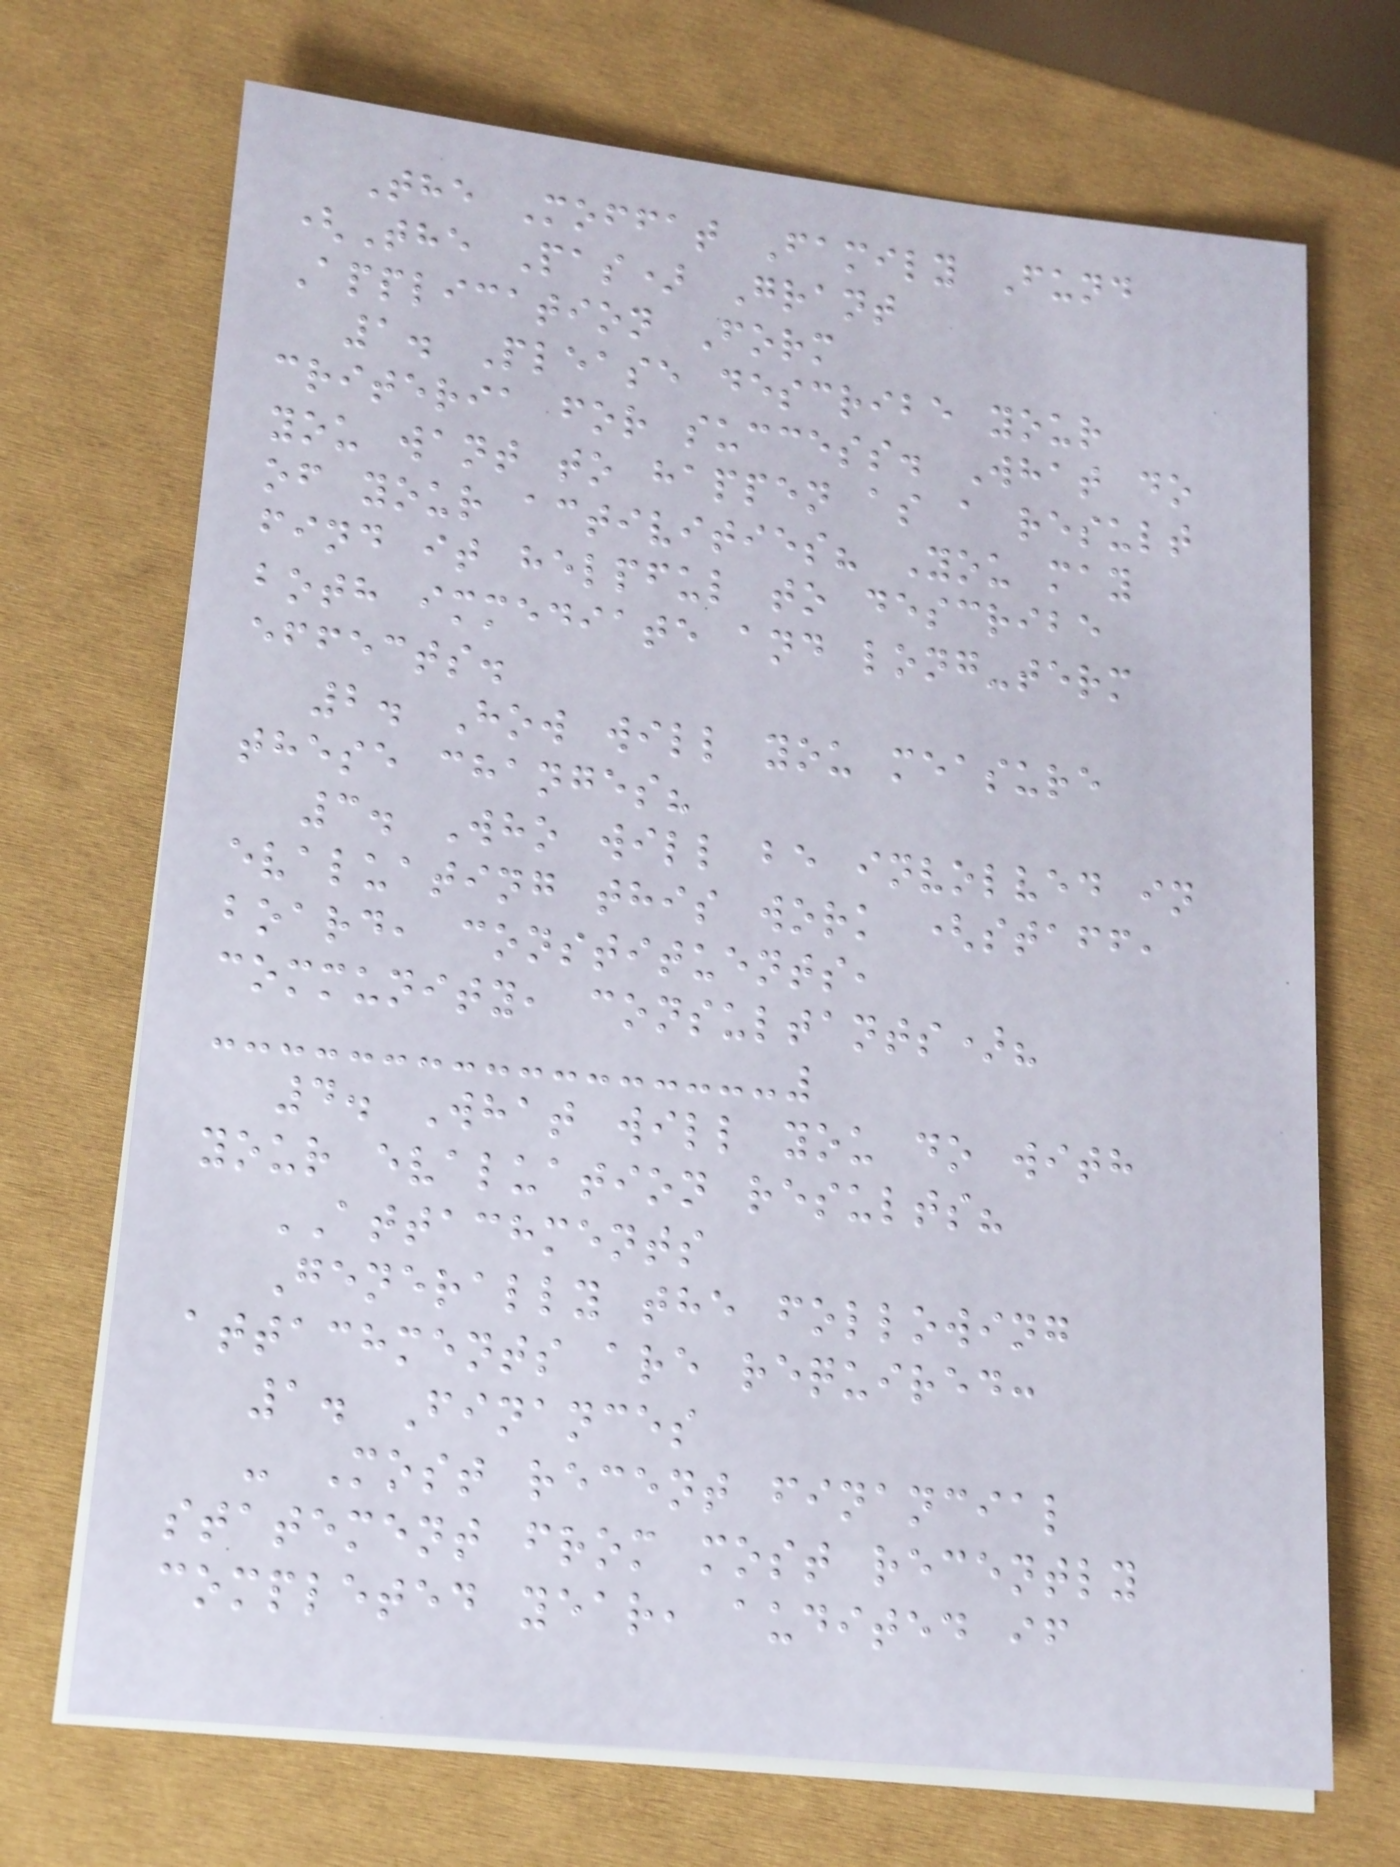The Moffat Family Fund
(The Pas) Grant
Application Form
1. Please describe your
criteria for success. What do
you want to happen as a result
of your activities? You may
find it helpful to describe
both immediate and long-term
effects.
2. How will you measure
these changes?
3. Who will be involved in
evaluating this work (staff,
board, constituents,
community, consultants)?
4. What will you do with
your evaluation results?
ATTACHMENTS
Generally the following
attachments are required:
1. Finances
- Most recent financial
statement from most recently
completed year, audited if
